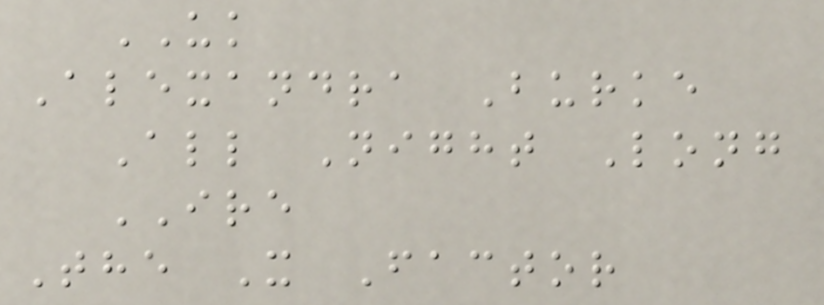UK
Alexandra Burke
All Night Long
IRE
The X Factor
